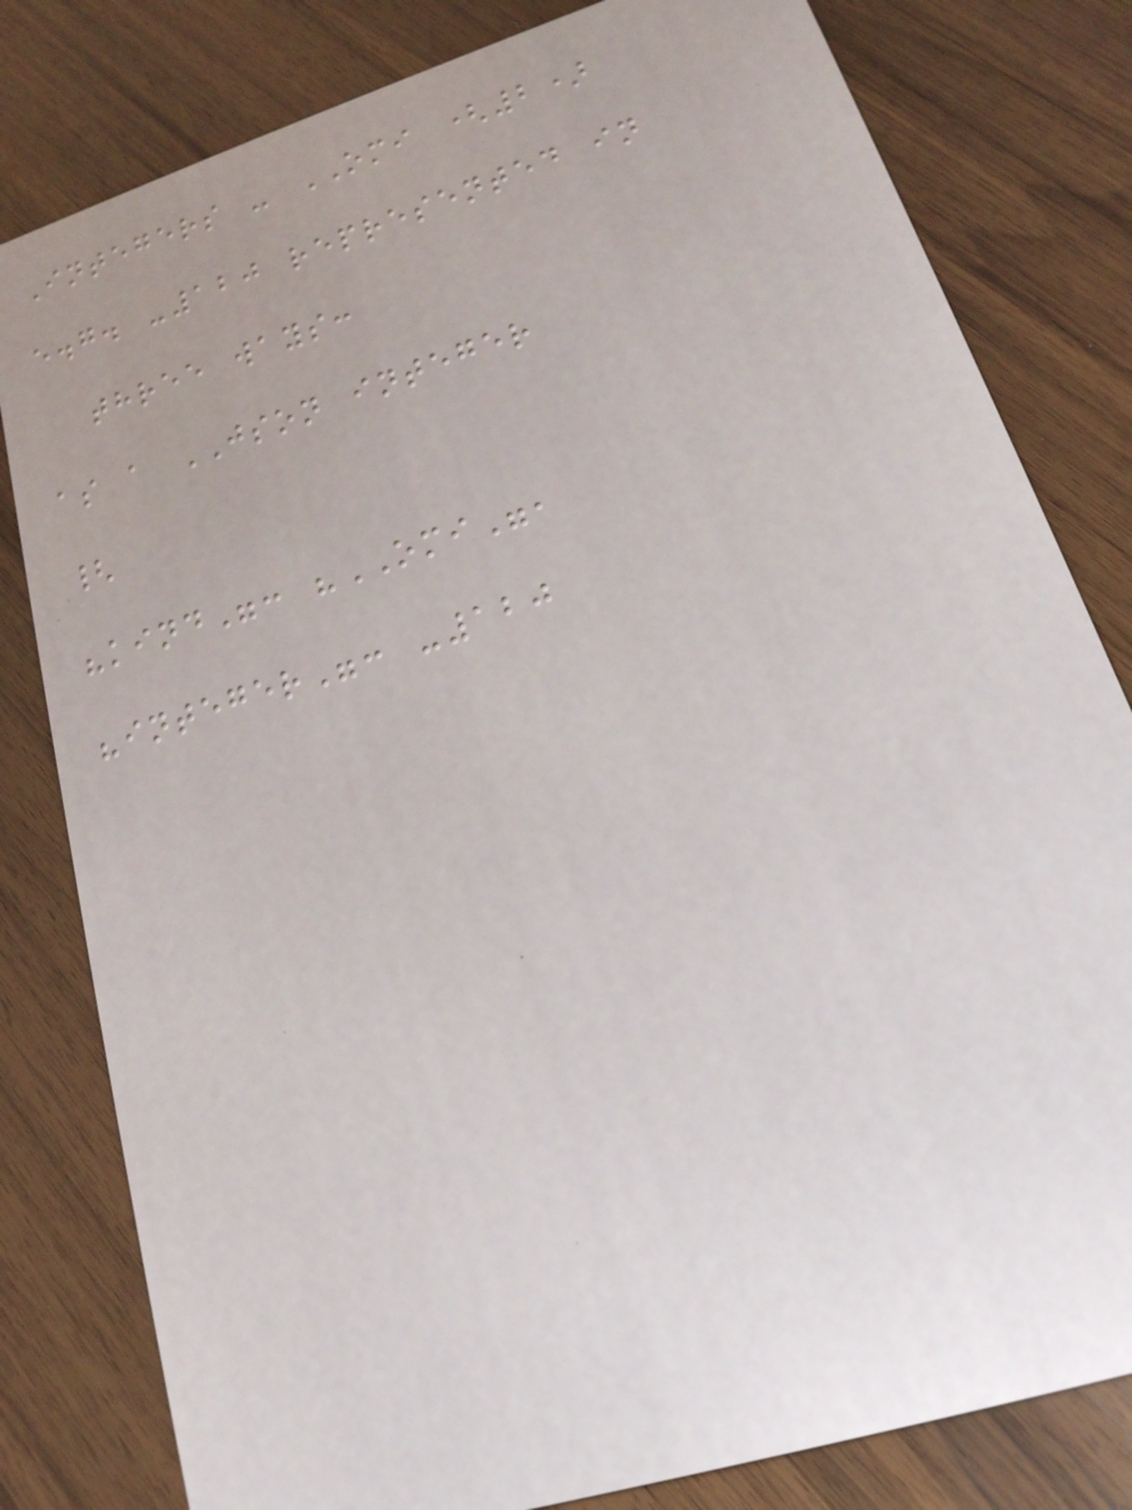Integers - OMI (2)
e.g. -120 represented in
three ways:
as a JSON integer
{
"kind": "OMI",
"integer": -120
